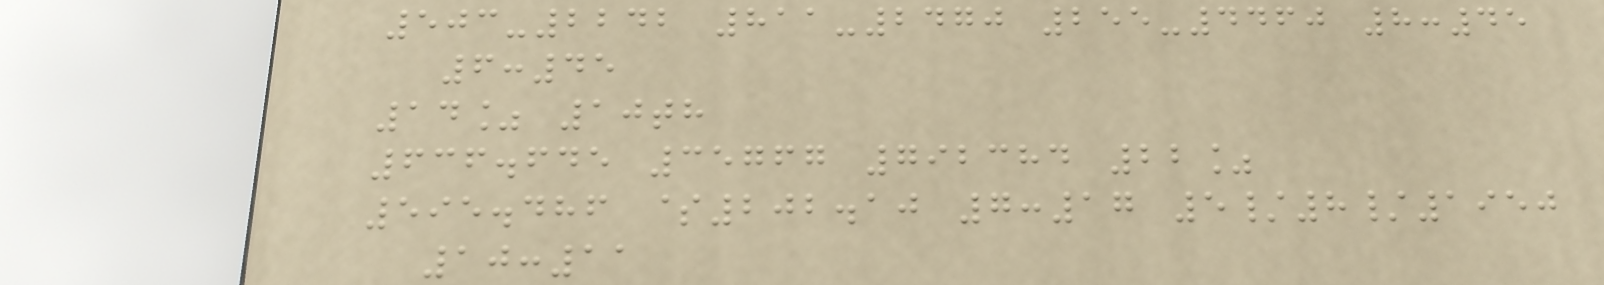503-2242 811-2470 255-4460 8:45
6:45
14% 10th
636.645 35767 792384 22%
595.486 $202.10 7:17 5/8/1950
10:11
